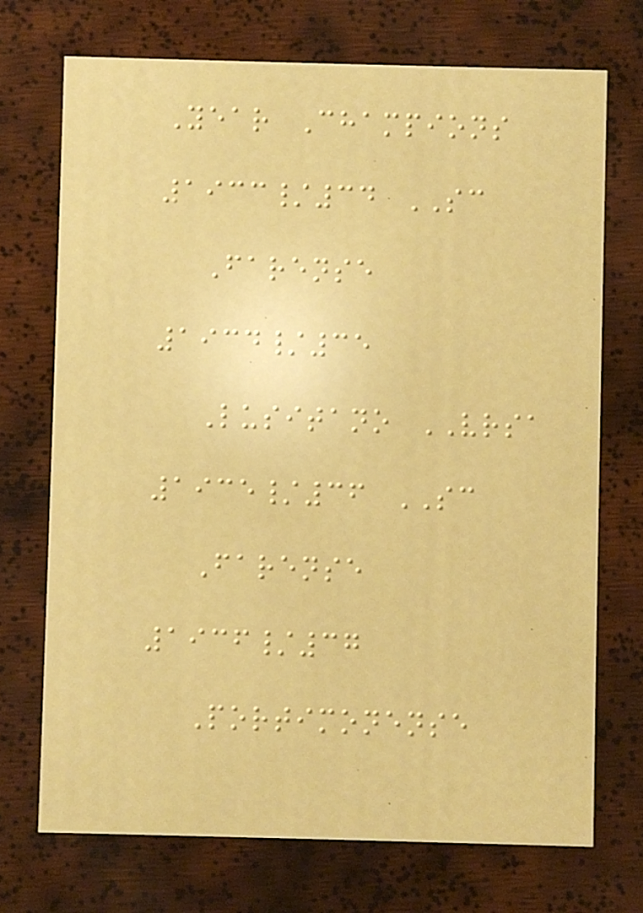Year Champions
1933/34 SC
Farense
1934/35
Lusitano VRSA
1935/36 SC
Farense
1936/37
Portimonense
